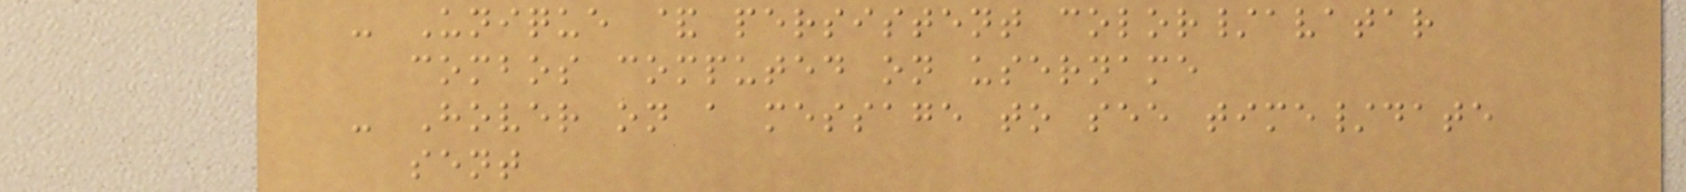- Unique & persistent color/avatar
combos computed on username
- Hover on a message to see time/date
sent
